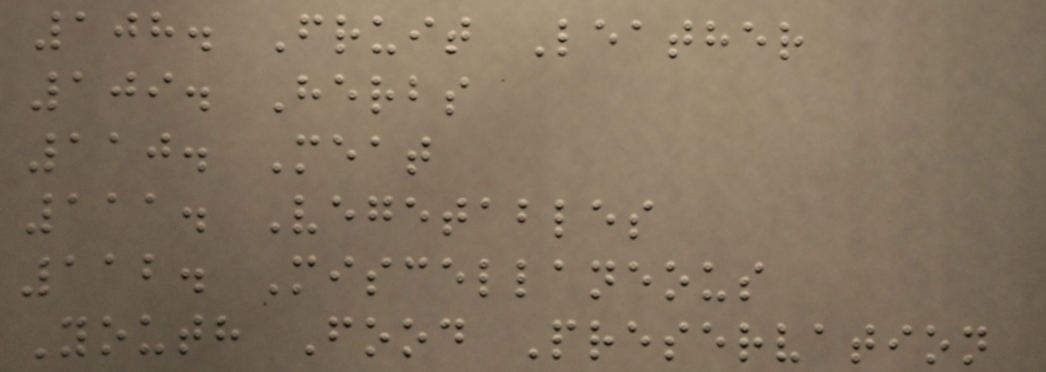108. Fruit Leather
109. Herbs
110. Meat
111. Vegetables
112. Miscellaneous
Youth Food Preservation
